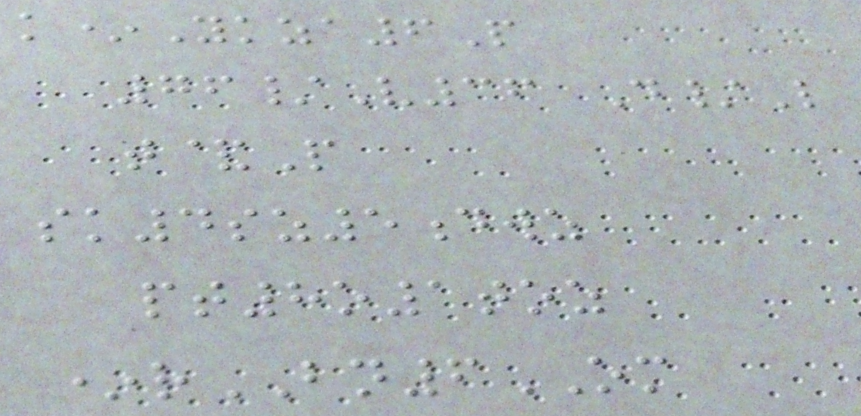k*Ykza6P
76/V36 D/L
t&P
sk4sz5dwz
pt8o1toz
*rBN6OM
